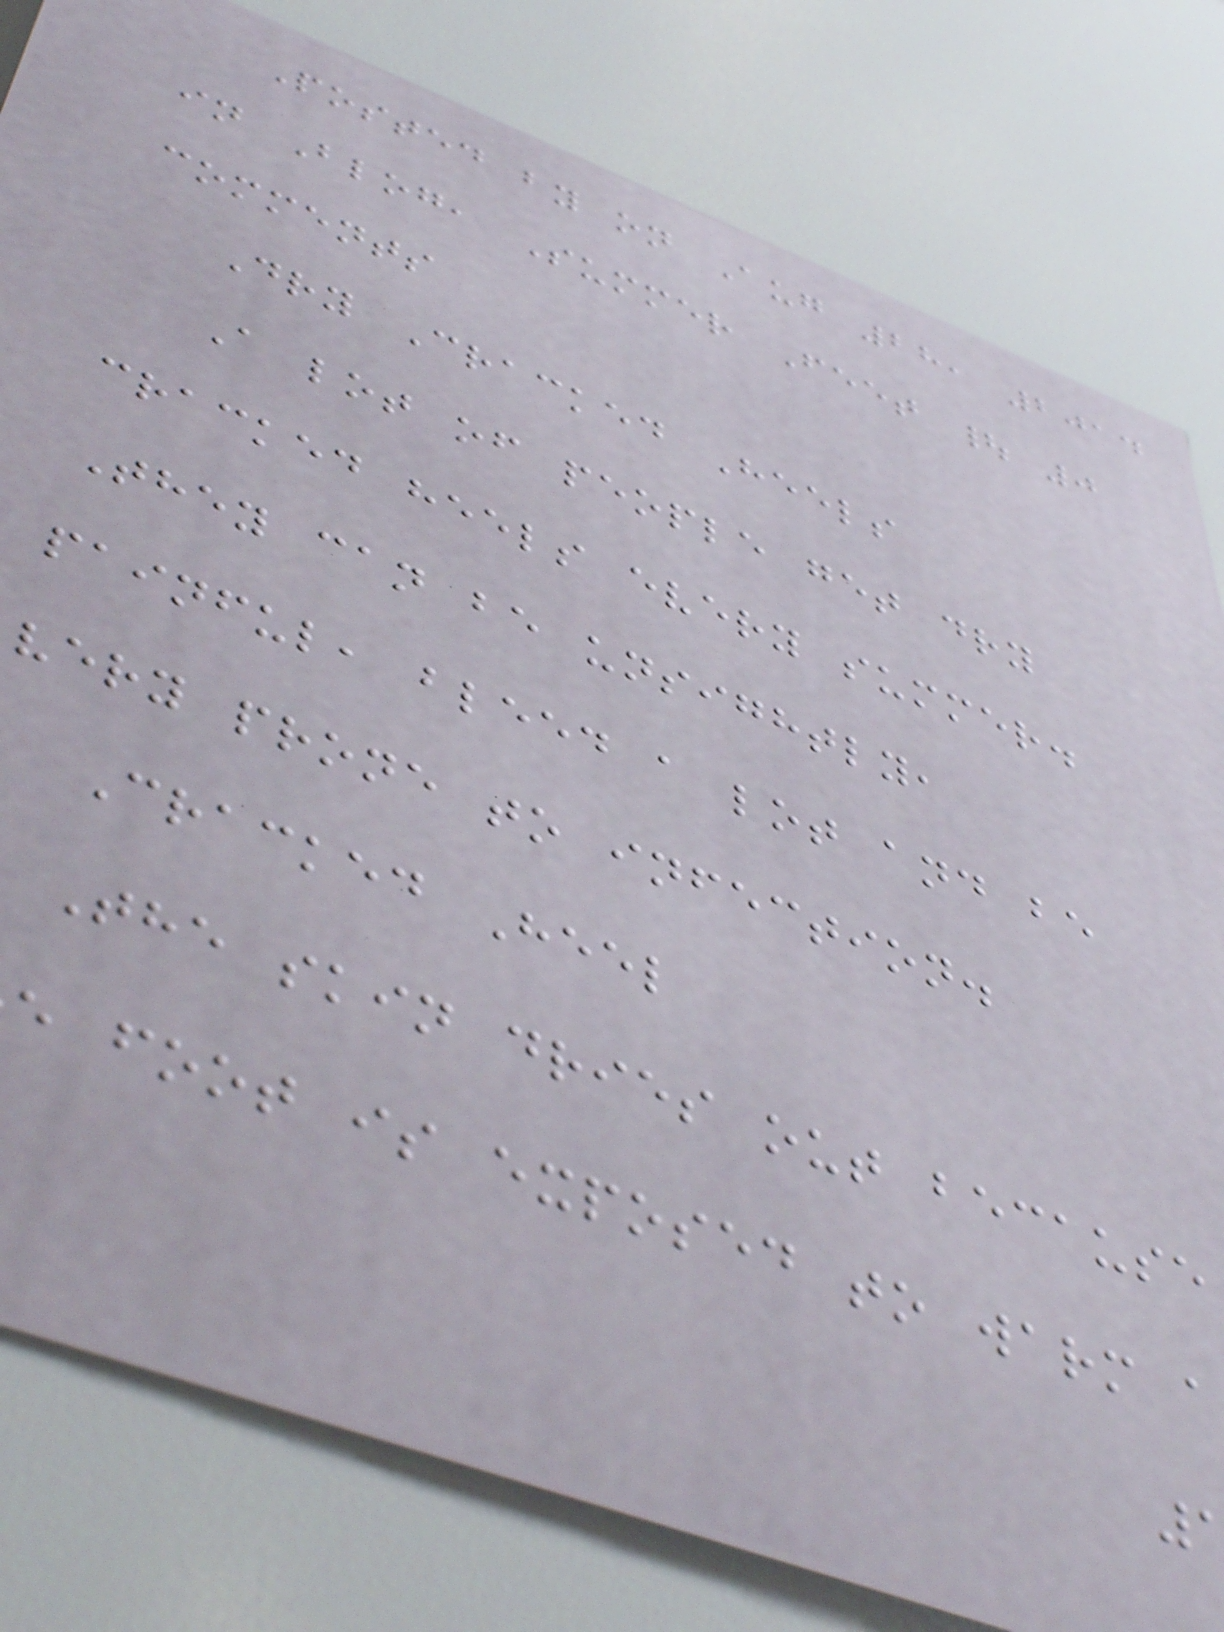Posted by on Aug 28, 2014
in Blog, Summer Feet | 0
comments
Dry Cracked Heels
A lot of people get dry
cracked heels every summer.
They can be unsightly,
painful, bleed a lot and be
very prone to infection.
Cracked Heel
The skin dries out because
e foot is exposed to warm a
